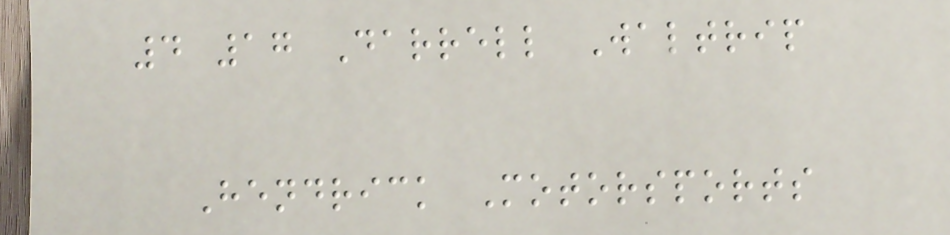4 17 Darrell Waltrip
Hendrick Motorsports
